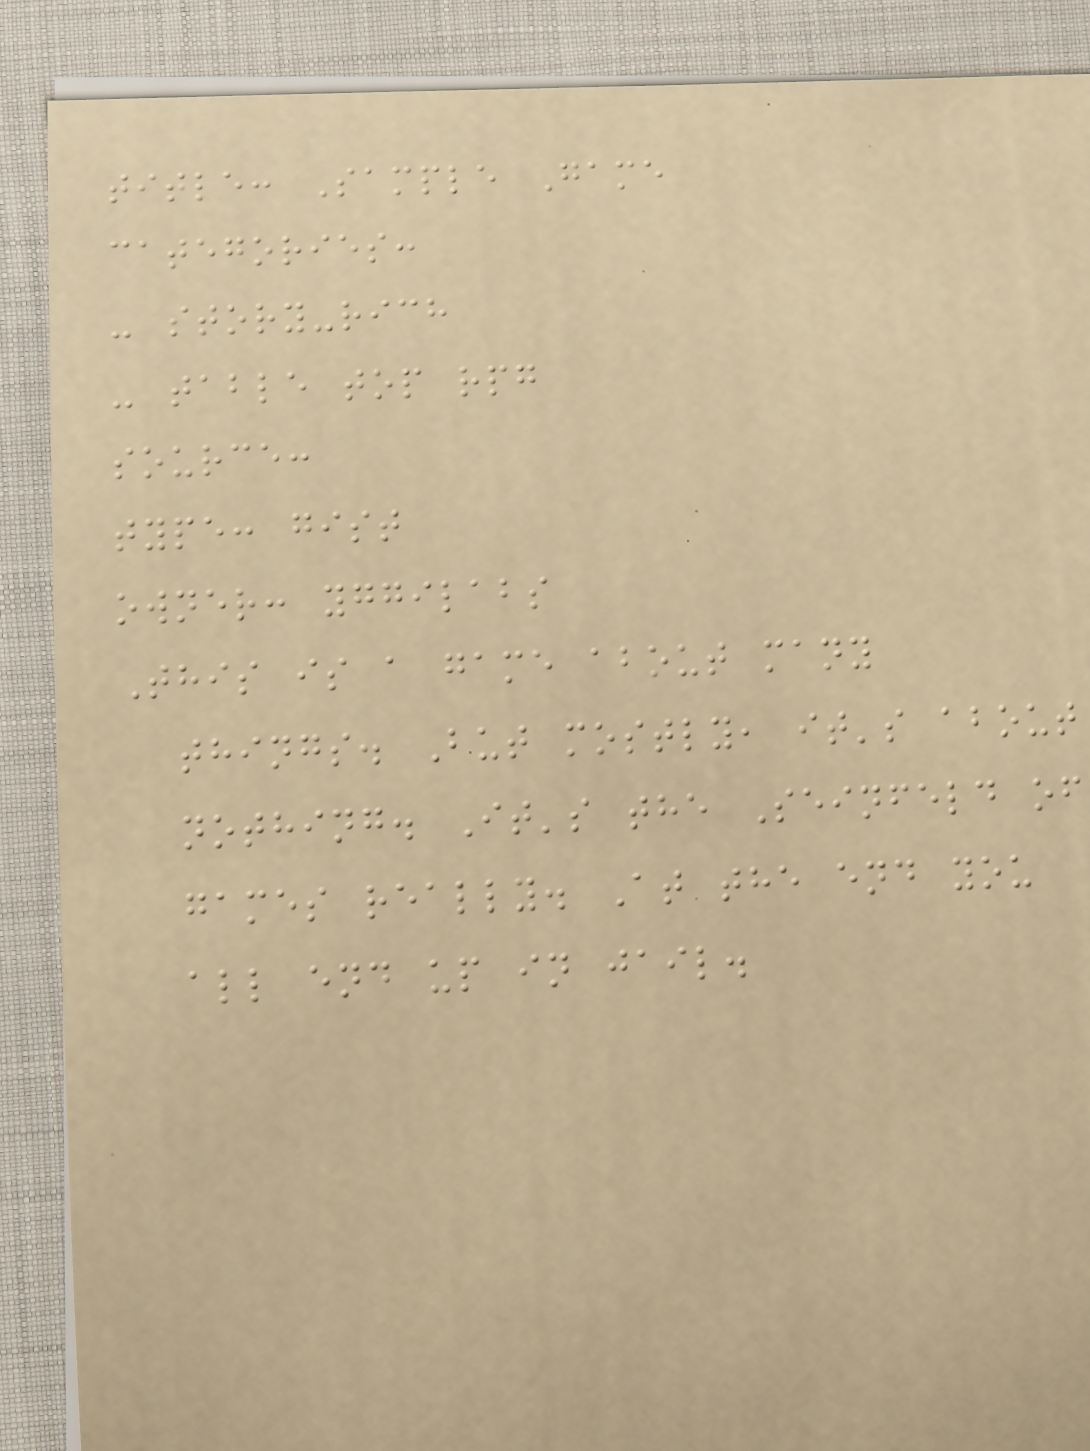title: Sample Game
categories:
- story-rich
- table top rpg
source:
type: gist
owner: yggilabs
This is a game about many
things. But mostly, it's about
nothing. It's the Seinfeld of
games really. At the end you
all end up in jail.
